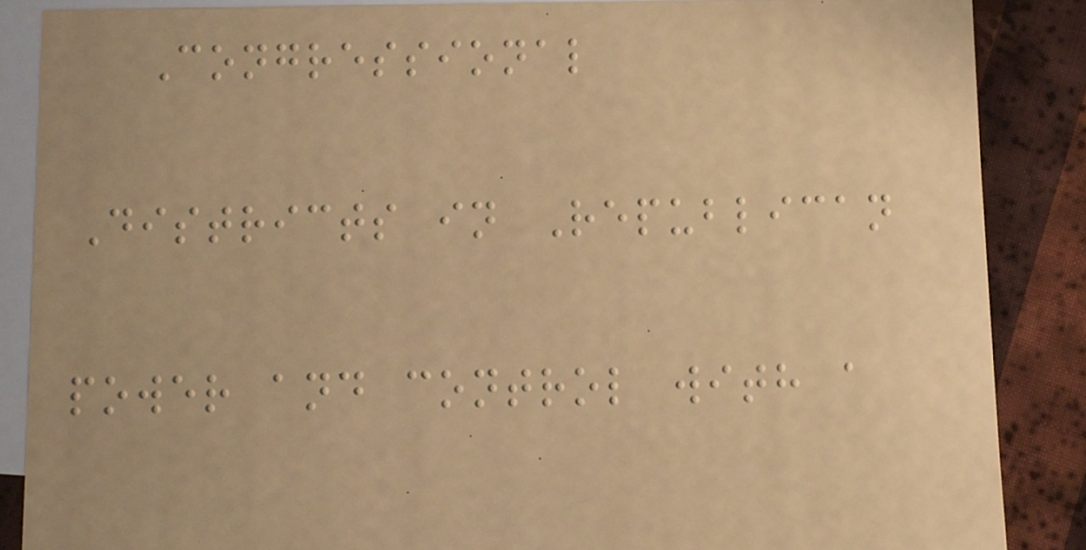Congressional
Districts in Republican
power and control with a
